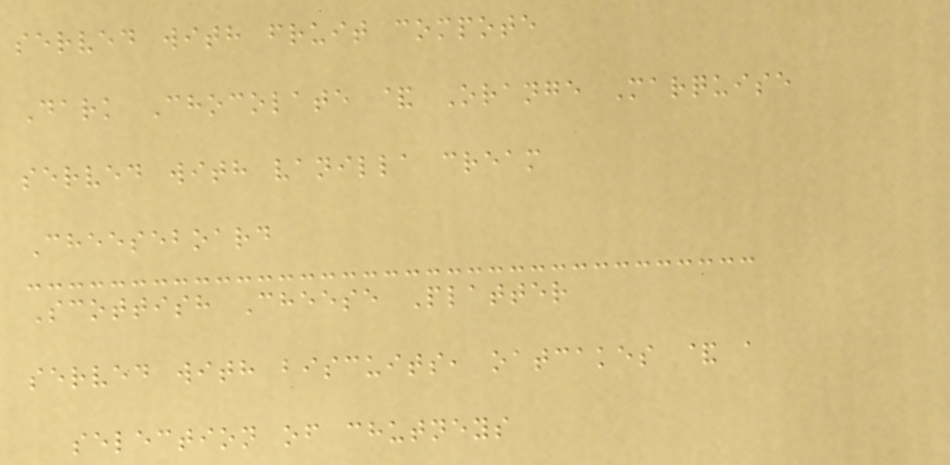served with fruit compote
Dark Chocolate & Orange Marquise
served with vanilla cream
Cheeseboard
Scottish Cheese Platter
served with biscuits, oatcakes & a
selection of chutneys
